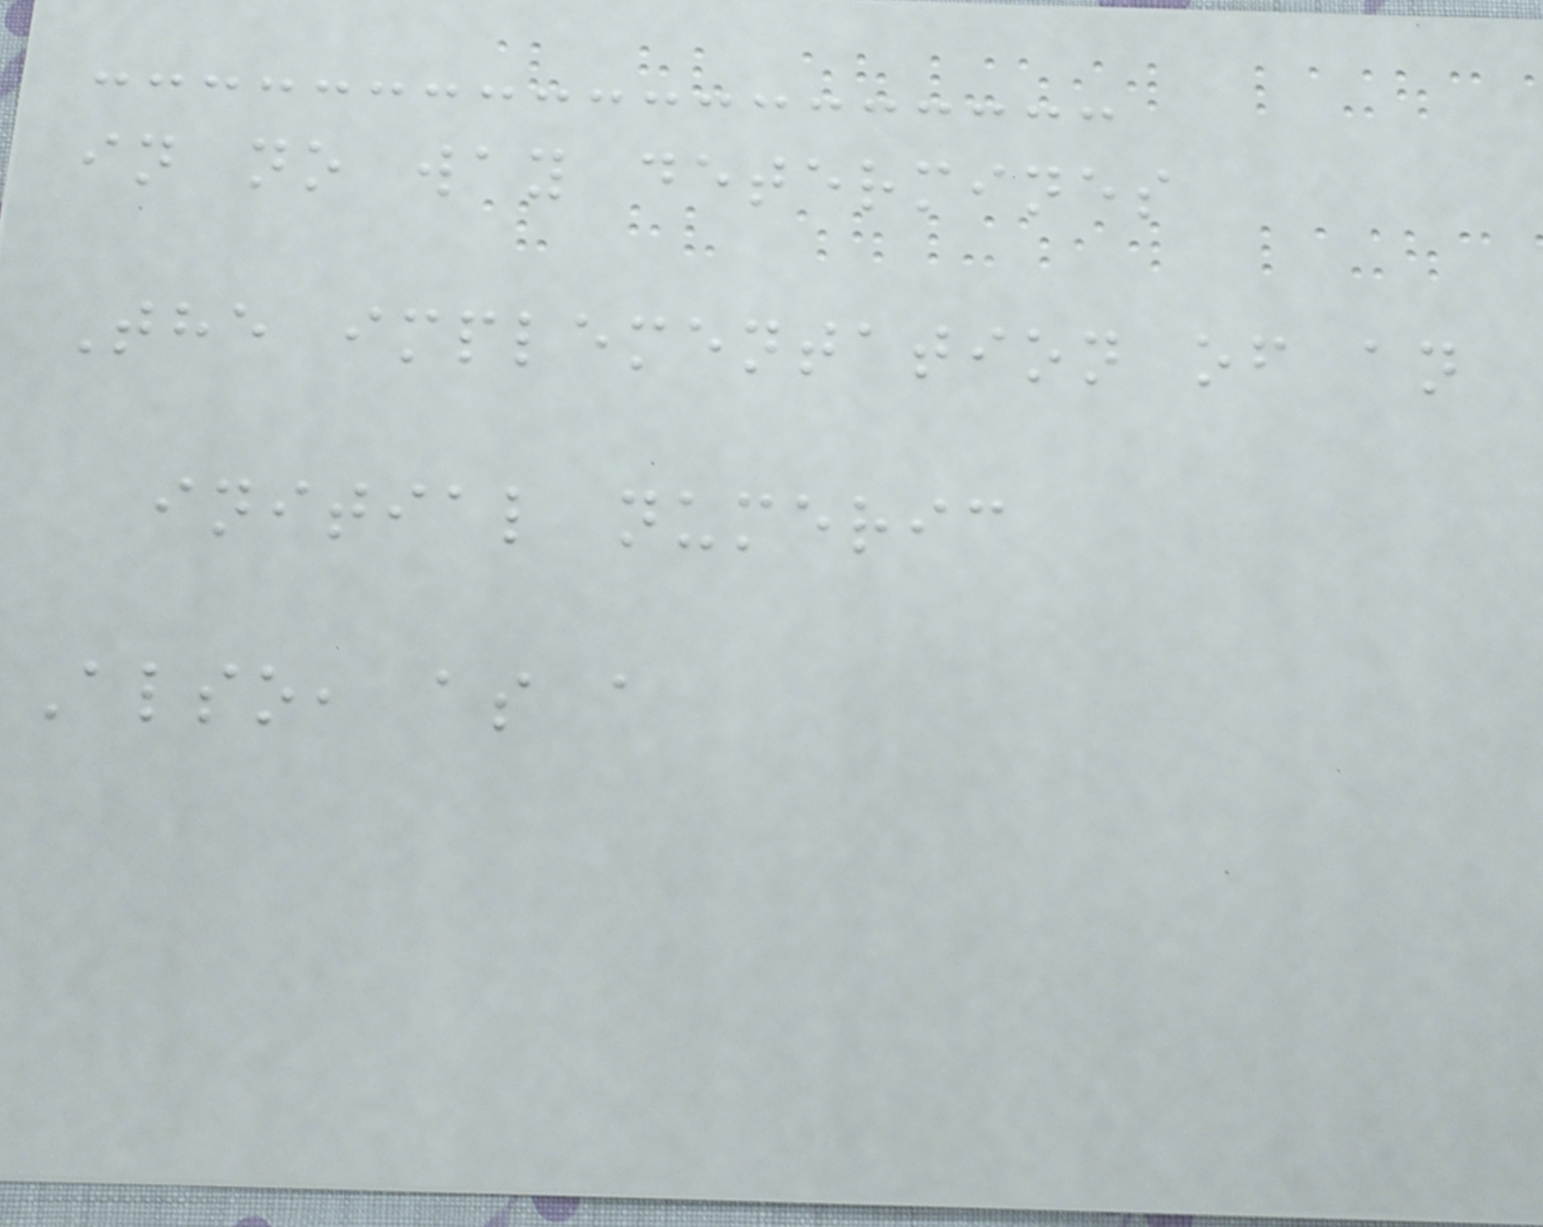in no way determines
The implementation of an
initial numeric
Also, as a
